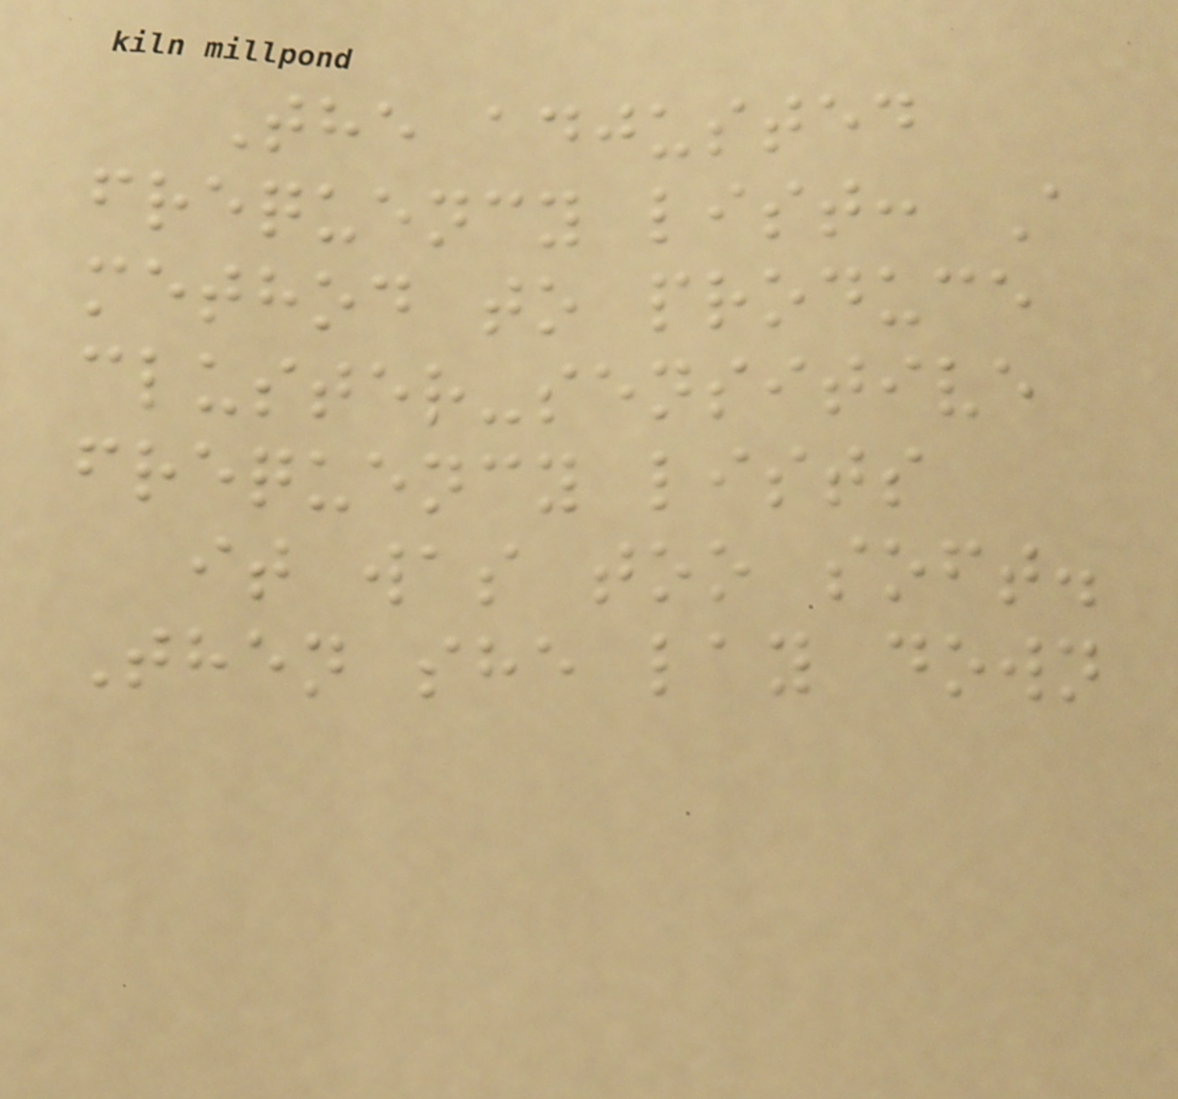The adjusted
frequency list: A
method to produce
cluster-sensitive
frequency lists
it was too soft.
Then she lay down
